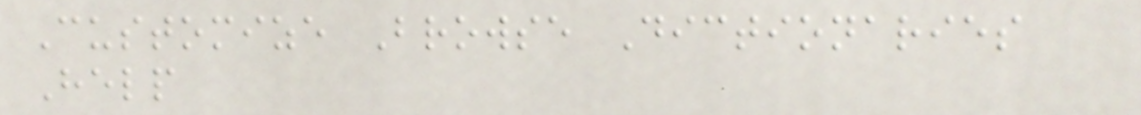Customize Browse Dictionaries
Help
